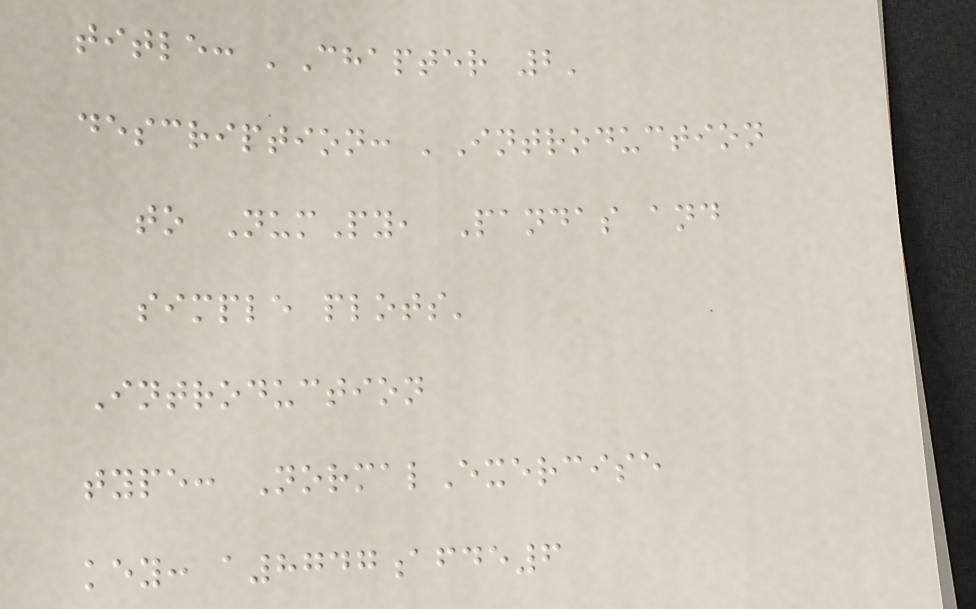title: 'Chapter 2'
description: 'Introduction
to NumPy, Pandas and
simple plots'
Introduction
type: NormalExercise
key: a8747afde6
